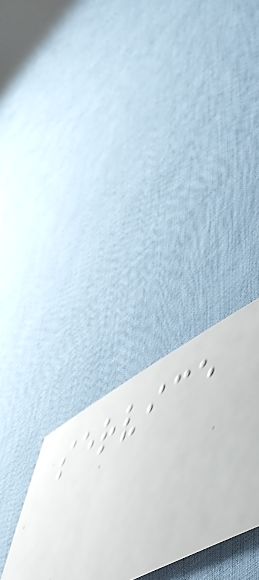service
